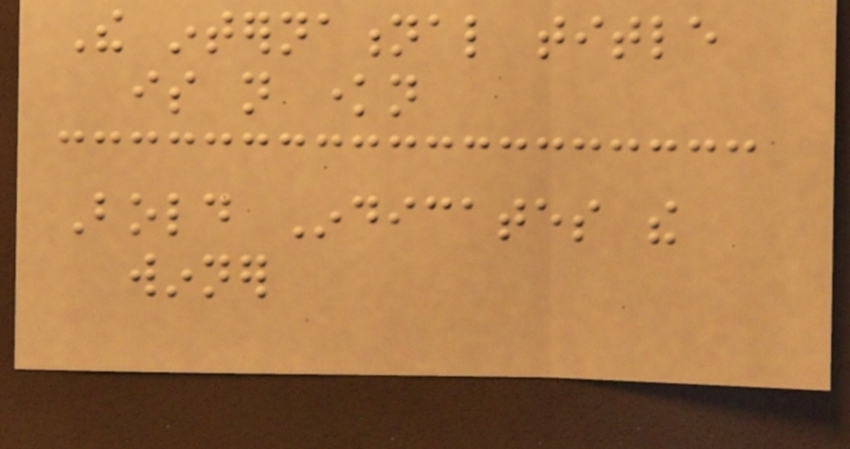The international title
is not known
Bold Indicates the
winner
